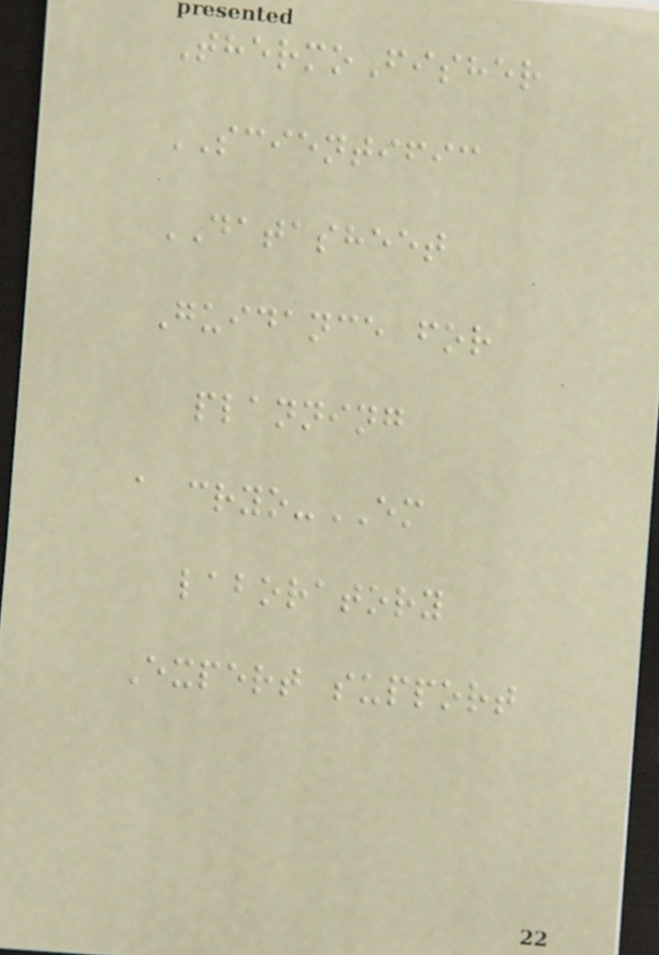ThermoFisher
SCIENTIFIC
DATASHEET
Guidance for
planning
a cryo-EM
laboratory
Expert support
